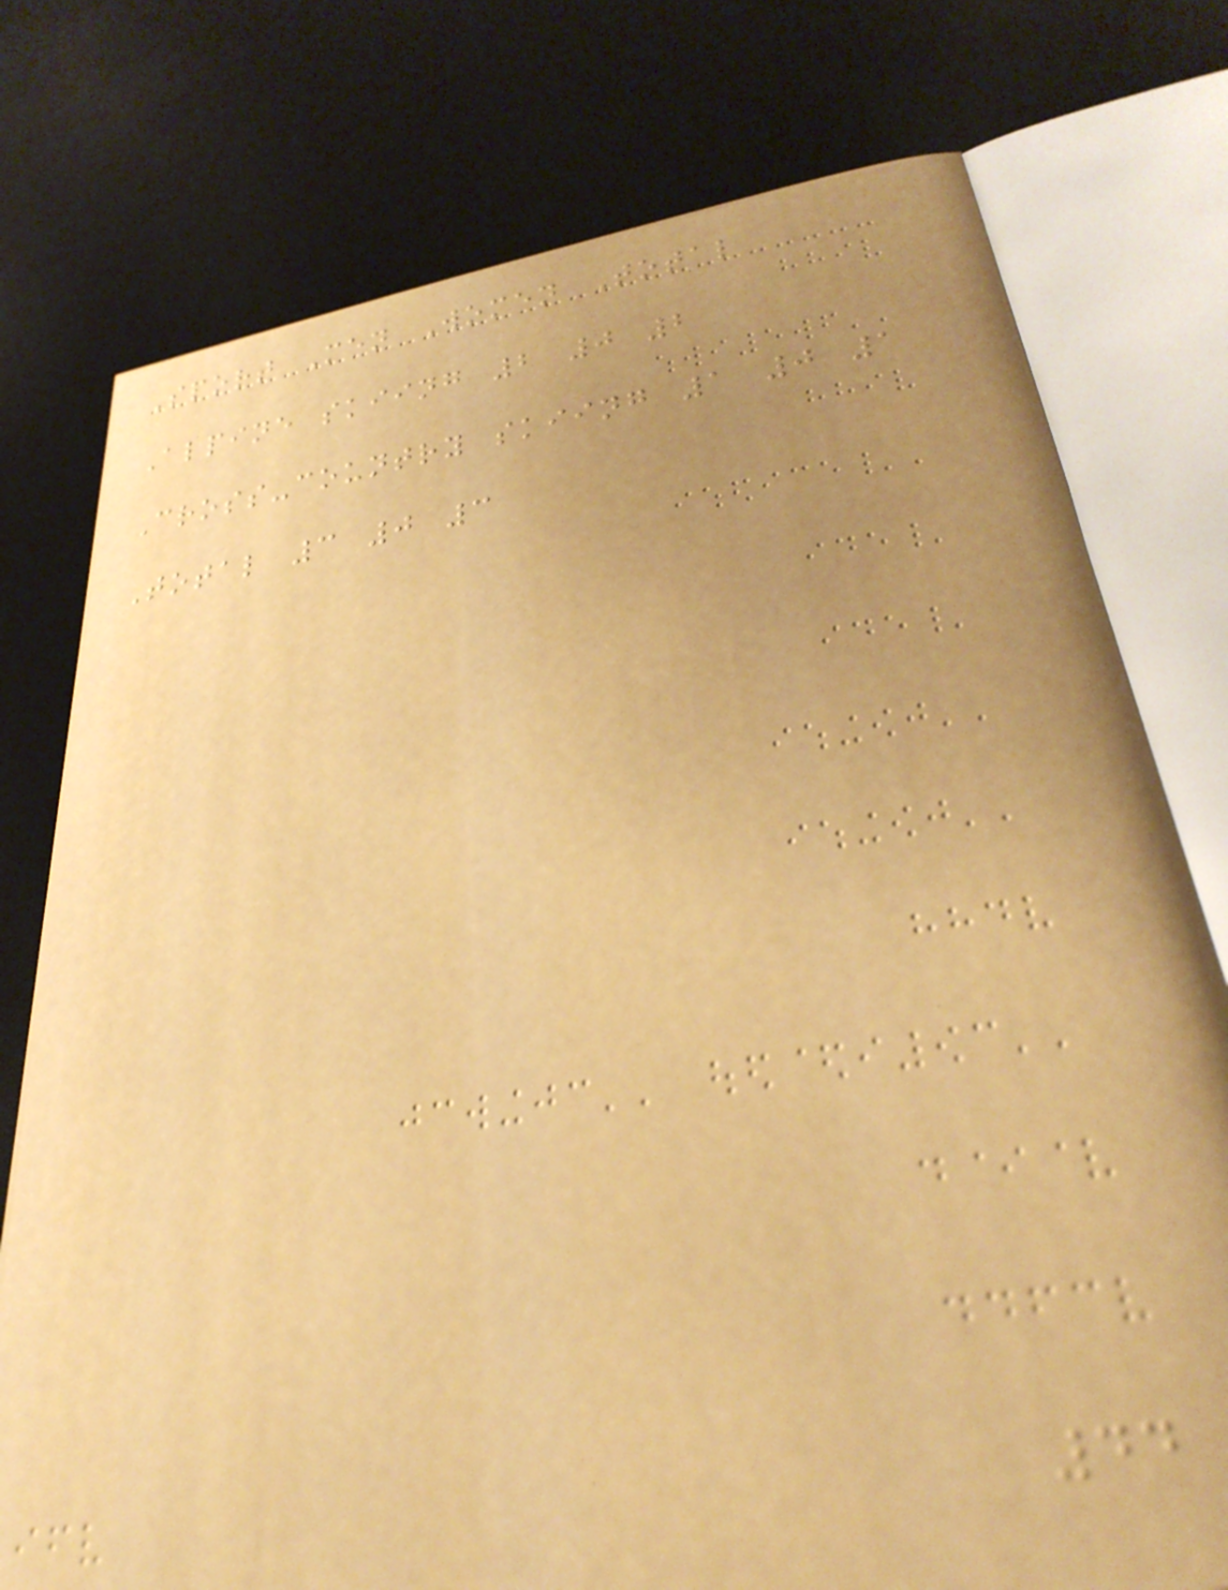Sport Men Women Total
Alpine skiing 2 0 2
Cross-country skiing 1 0 1
Total 3 0 3
44
